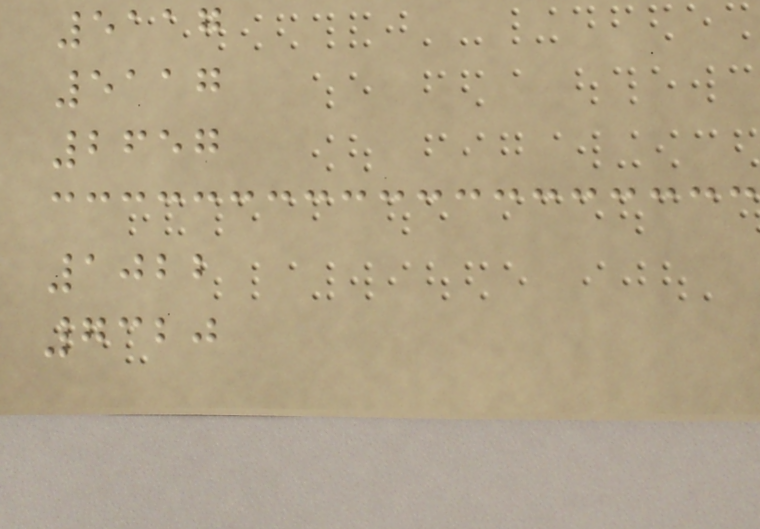5117
5117
2657
1022
7320
